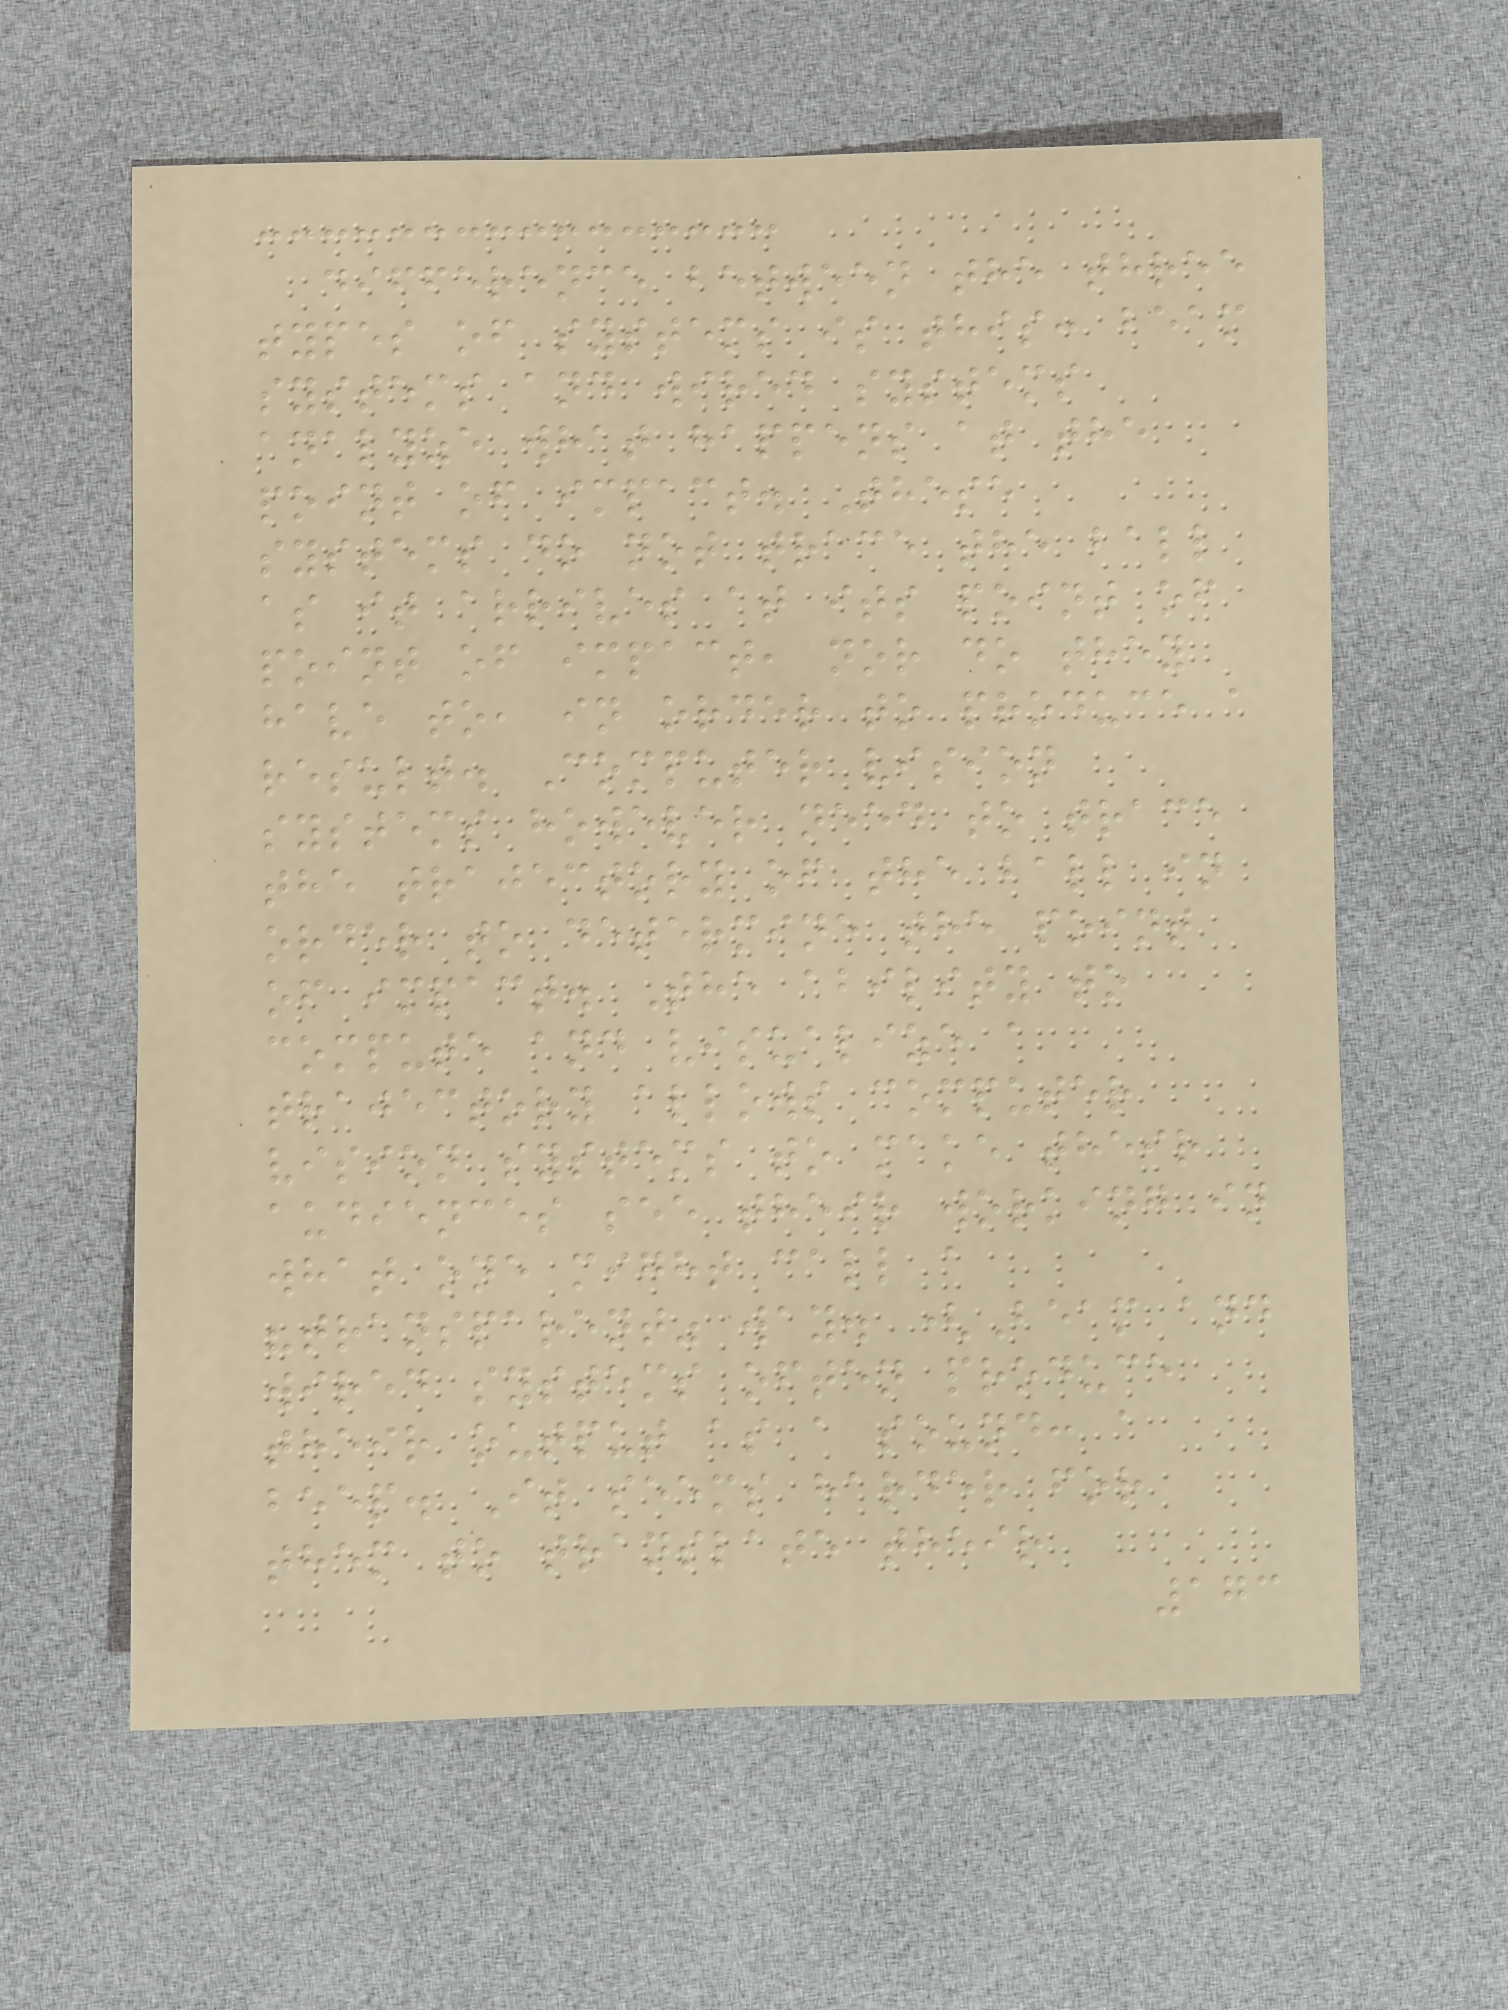difference between the three
types of systems is this: beam
systems and wired systems
analyze what happens at the
point of impact. These
systems do not trace the ball
as it arrives at its point of
point of impact, nor do they
have to, in order to produce a
result. Computer vision
systems however need to trace
the trajectory of the ball in
order to determine the point
of impact. The ability to
compute and visualize a
trajectory allows computer
vision systems to make their
audiences see their working in
what one might call a
"transparent" way. (Beam and
wired systems often produce
their output as a sound: a
beep. It seems harder for
them to translate their
173
